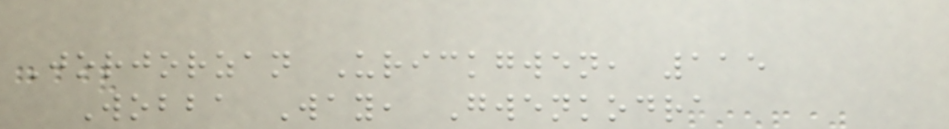Jorjorzan Urickgwen, 115
Wobba Way, Gwenkodra
